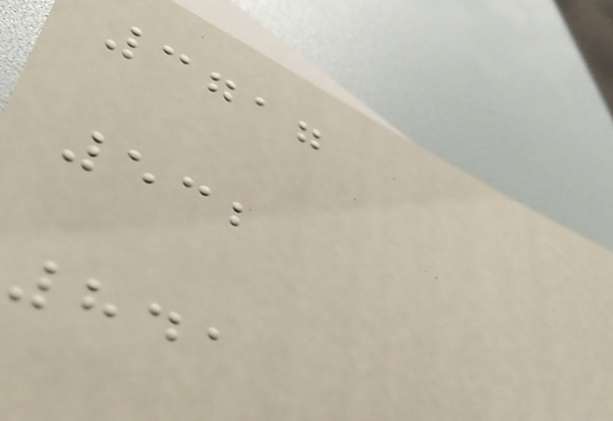3717
532
841
